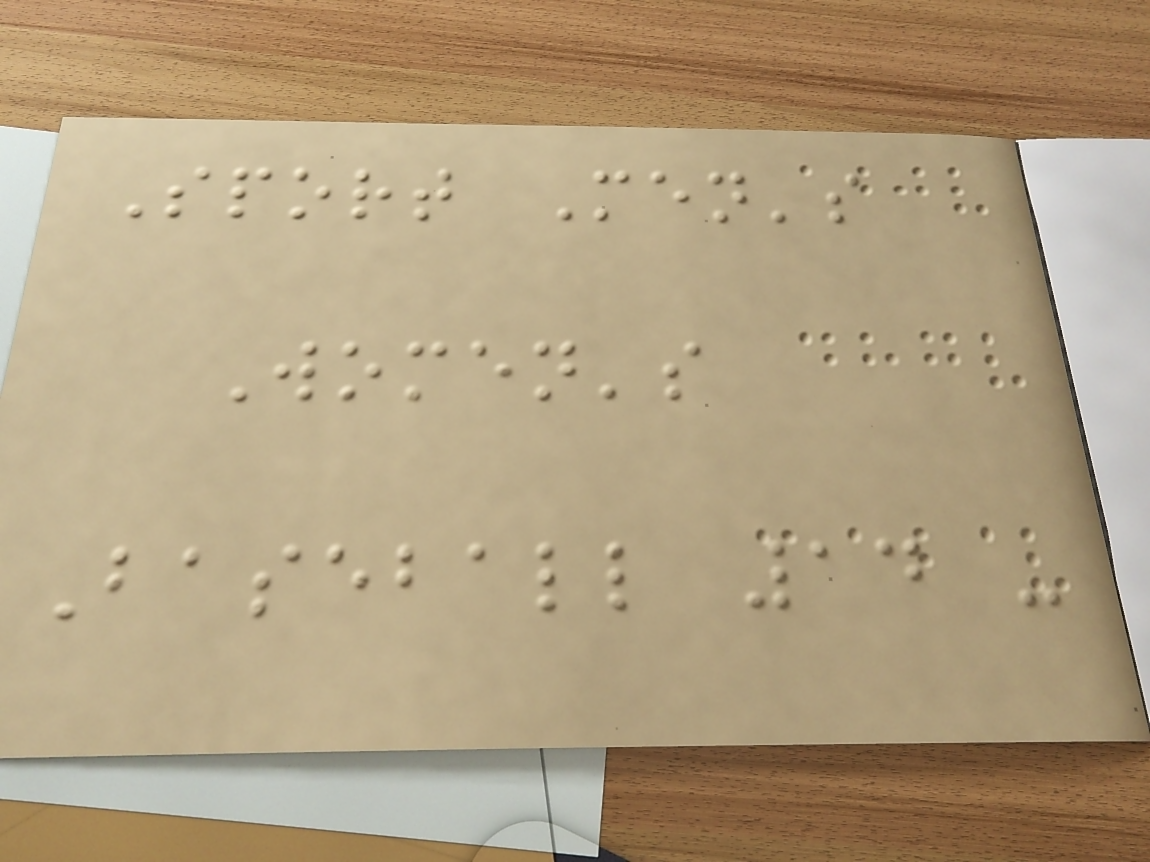Sport Men's
Women's
Baseball 14 -
